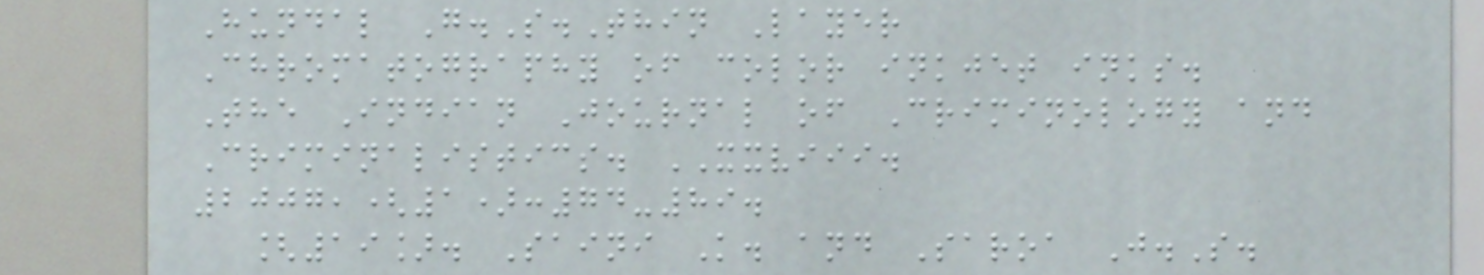Hundal G.S.Thin Layer
Chromatography of color inkjet inks.
The Indian Journal of Criminology and
Criminalistics. XXVIII.
2007,(1):74-89.
[19]. Saini K. and Saroa J.S.
